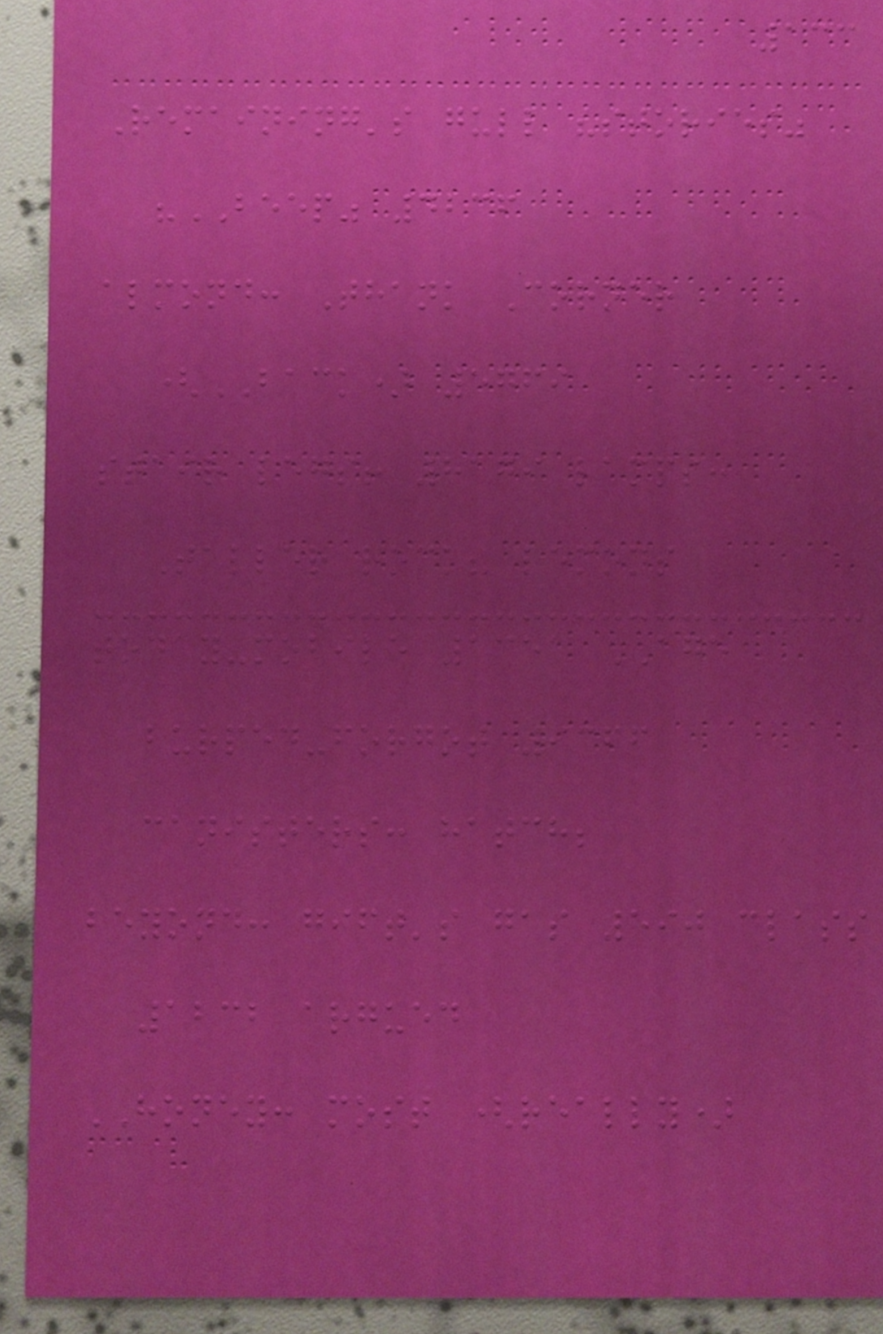133
Remaining's gull "stories"
"BEEP" 4236
almond: Thank Corner
(BACK) 5769
stair legs! 8179 lamps:
Taller rock? lemons
today-mobile 1351 AGE
burped-forgot 9366
canisters: hatch;
beyond: gift's gas 590 class
1232 argued
HONEY: most (really)
